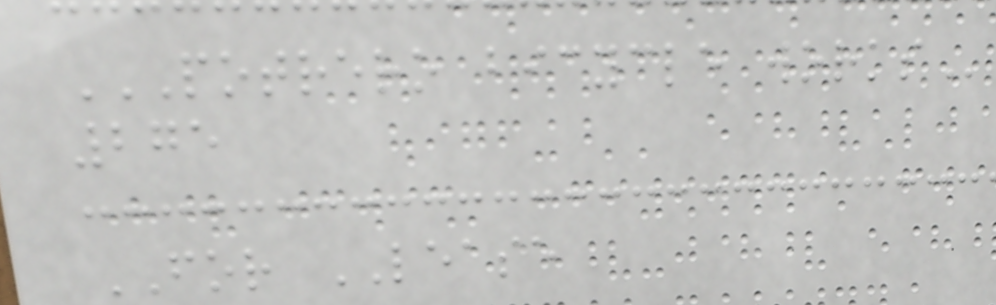POTRERO BICYCLE WORKS
275
FOR LEASE
